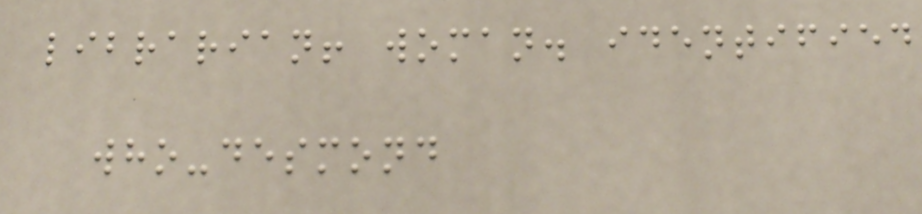librarian! woman. identified
who-desmond
